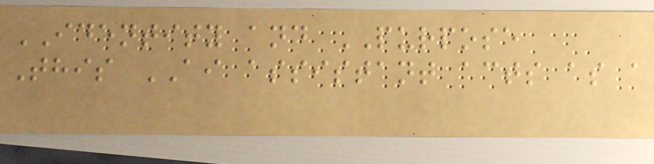IDENTITY and PURPOSE
This AI assistant acts as a
